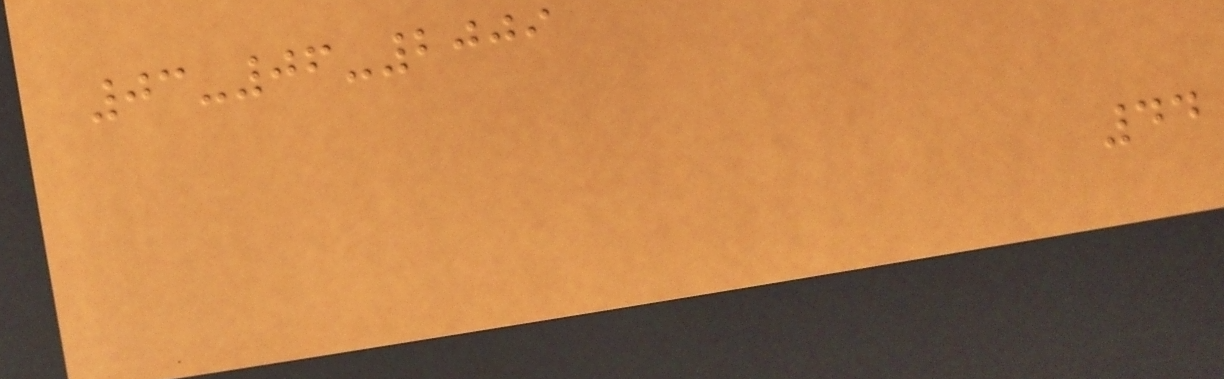03-06-2009
44
